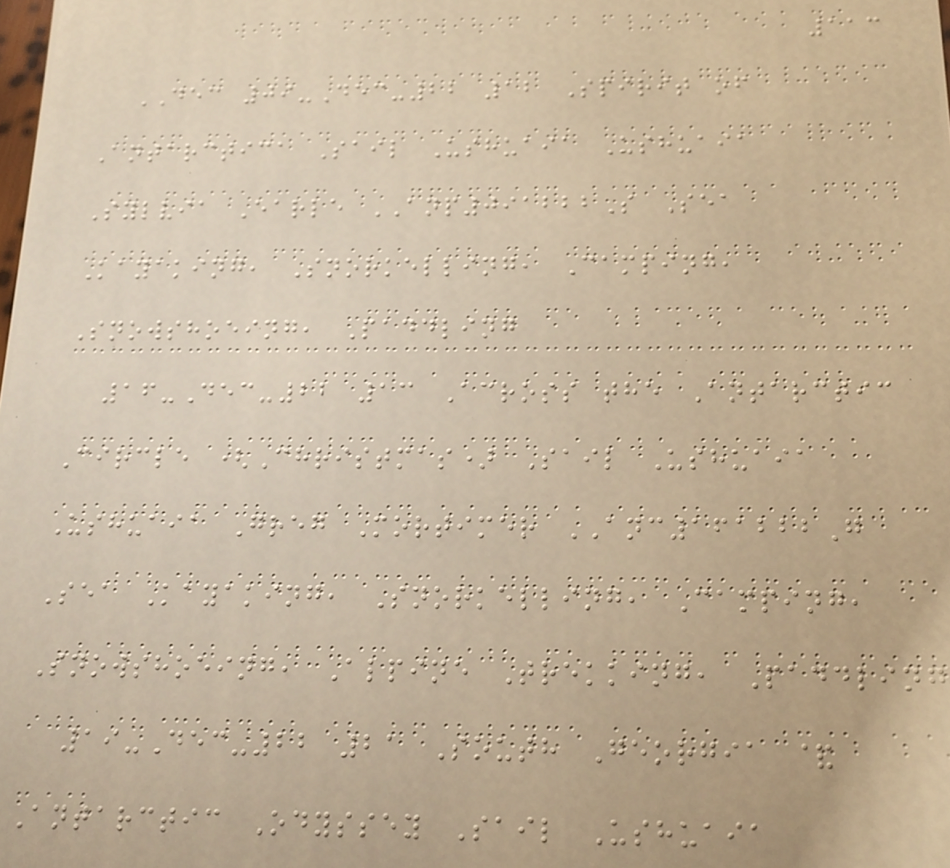113
DEC 09-Dec-22 12 Spirit of
Antarctica Sail Ushuaia Ushuaia
Sylvia Earle ANP091222S Sea
Kayaking, Snorkelling, Camping,
Snowshoeing, Paddling
16-Dec-22 13 Across the Antarctic
Circle (Christmas) Sail Ushuaia
Ushuaia Greg Mortimer ANC161222G
Sea Kayaking, Snorkelling, Camping,
Snowshoeing, Alpine Trekking, Paddling
19-Dec-22 21 South Georgia &
Antarctic Odyssey Sail Ushuaia
